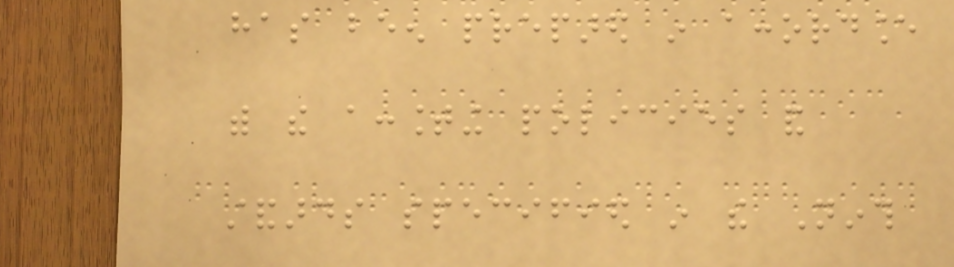has been prepared in accordance
with the accounting policies and
standards specified in the Ninth
